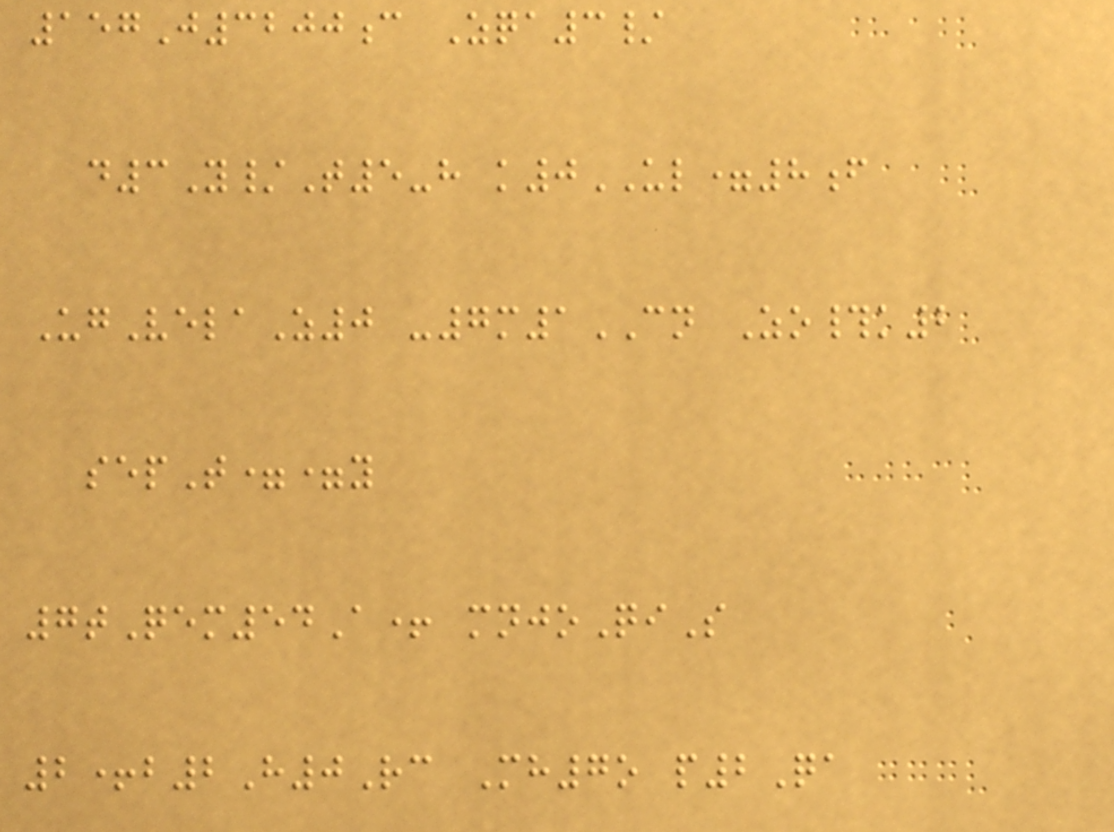157J3200c Zqa3/
d3Y/T5-h k0UL=8f
UgVelaZ0 -7m1CN Zo#k2
sepT==y
7tQem54A+ mnjoQiS
2+b2H0Rc Mh7o p2Qa
